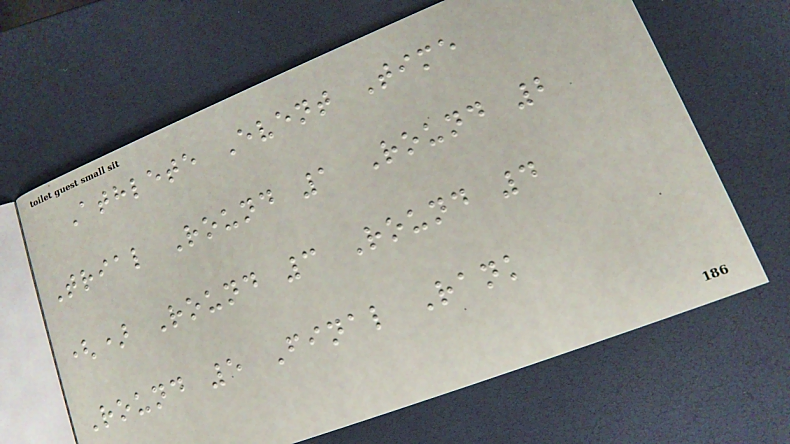Athlete Event Time
Trial Round 1 Round 2
() Round 3 Round 4
Round 5 Final Rank
